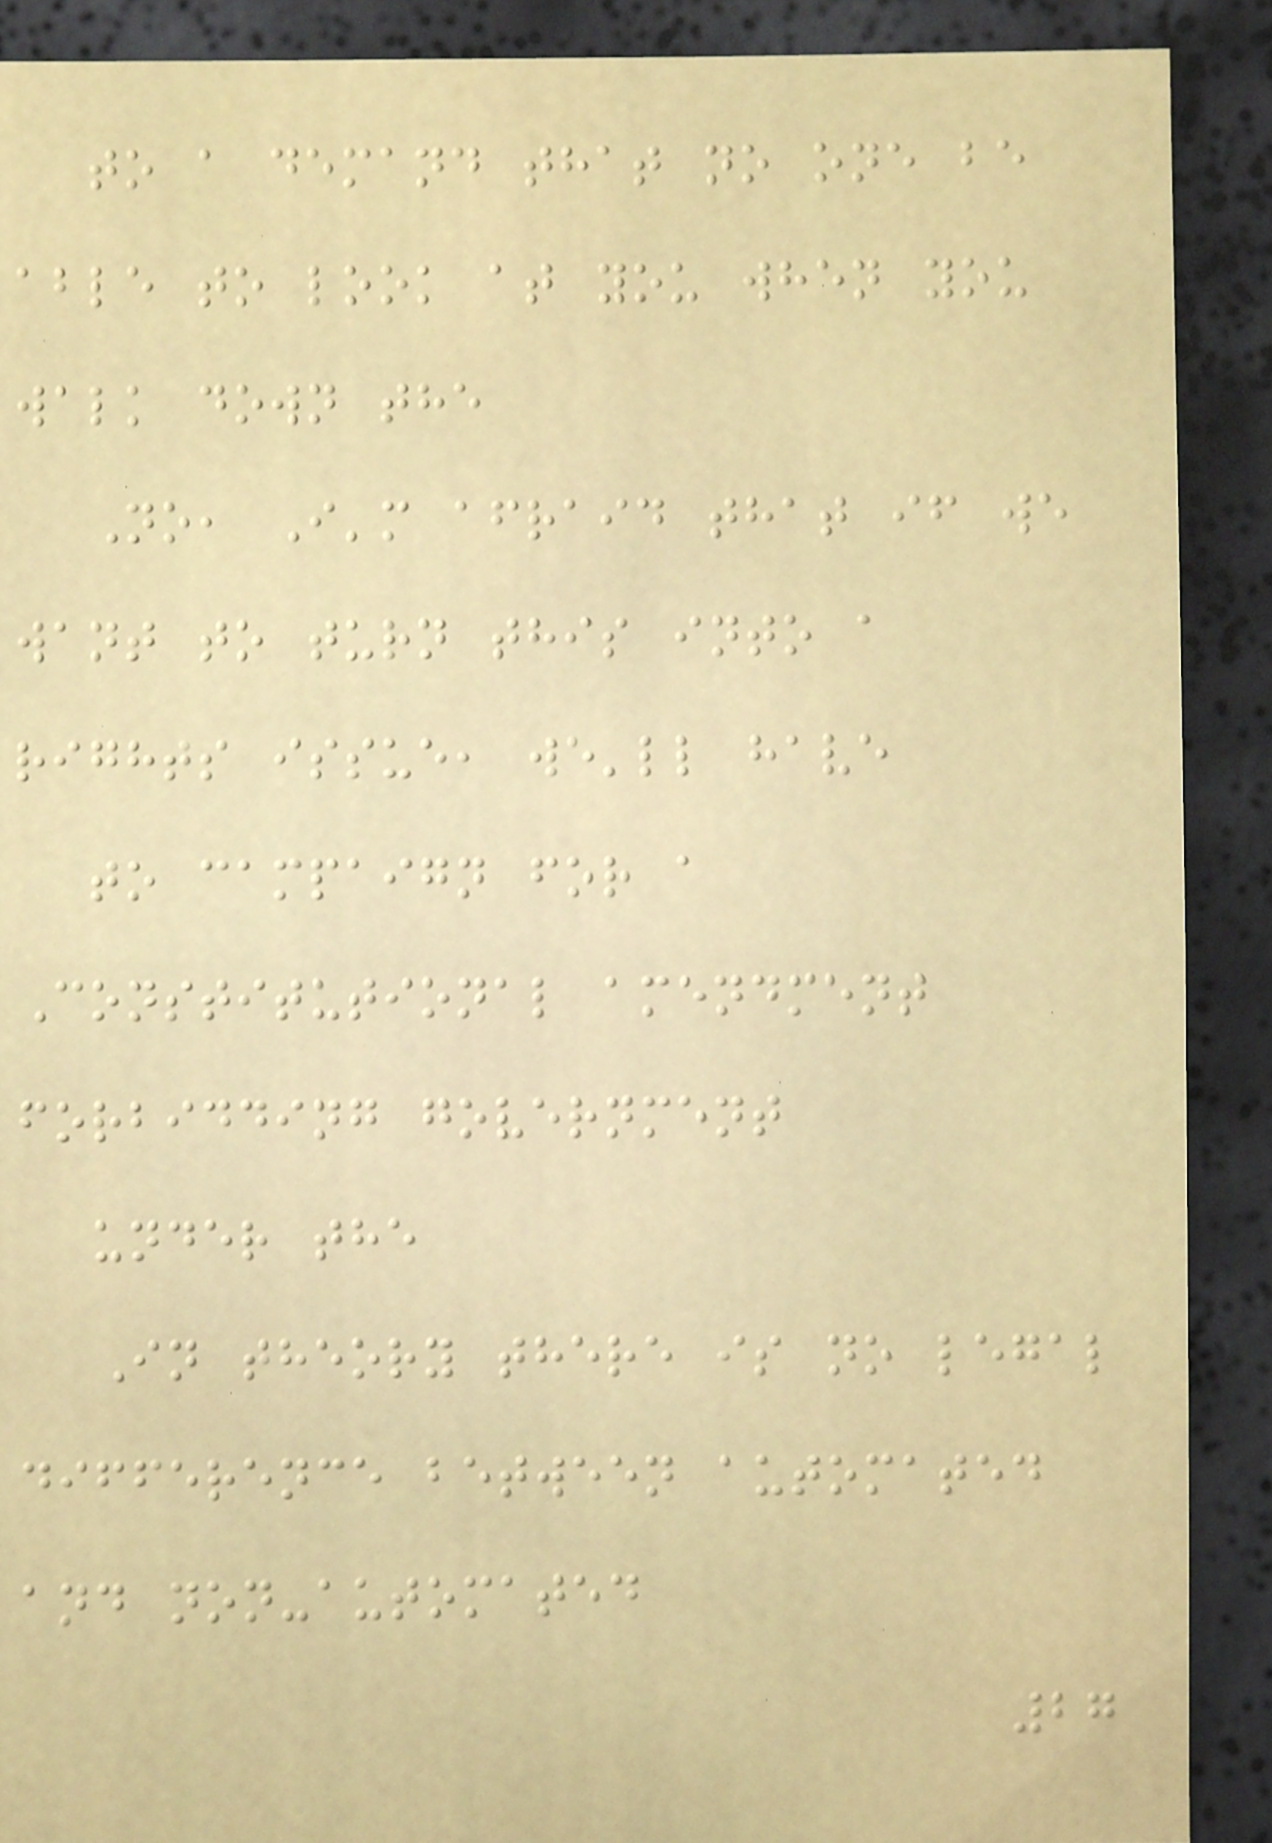to a demand that no one be
able to look at you when you
walk down the
No, I'm afraid that if we
want to turn this into a
rights issue, we'll have
to campaign for a
Constitutional amendment
forbidding government
under the
In theory there is no legal
difference between automated
and non-automated
27
